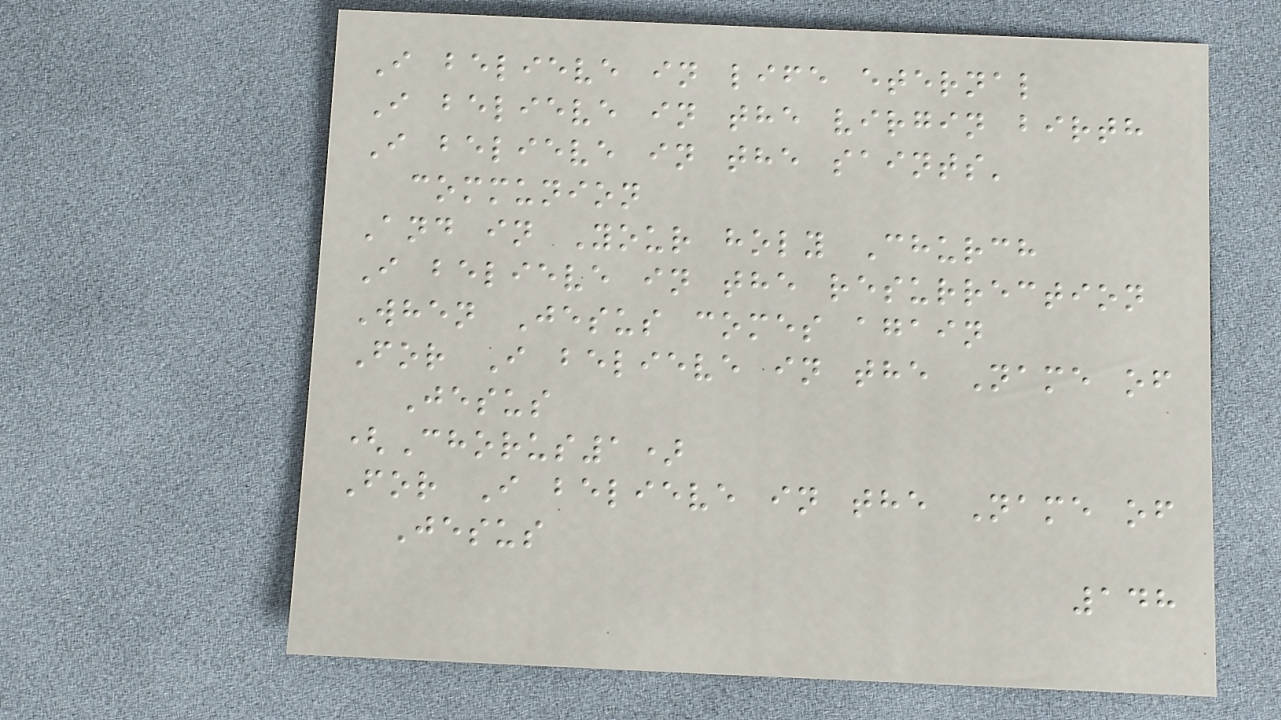I believe in life eternal
I believe in the virgin birth
I believe in the saints'
communion
And in Your holy Church
I believe in the resurrection
When Jesus comes again
For I believe in the Name of
Jesus
(Chorus1)
For I believe in the Name of
Jesus
148
